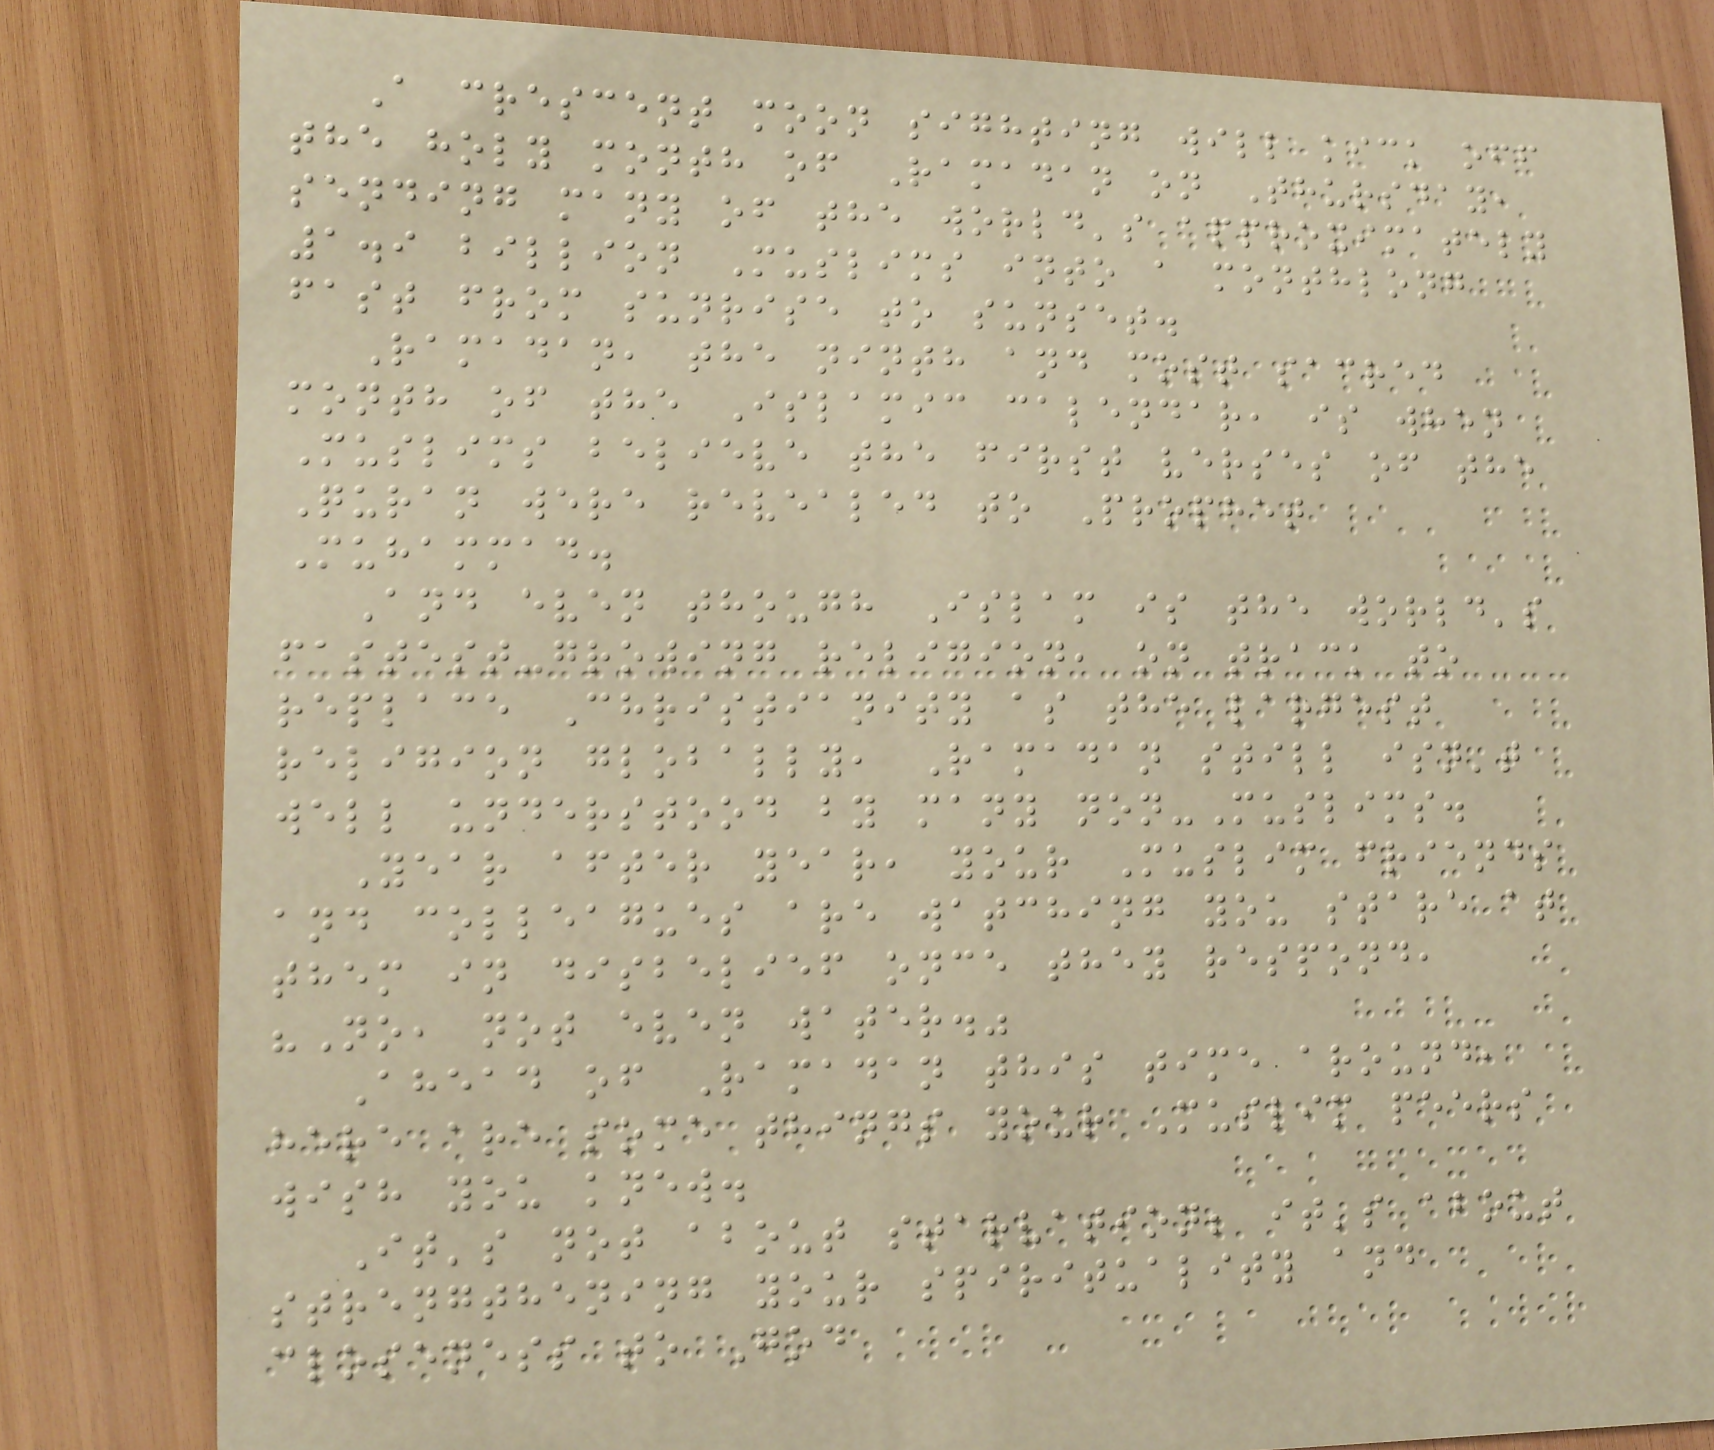A crescent moon sighting will kick off
the holy month of Ramadan on Thursday,
sending many of the world's approximately
1.9 billion Muslims into a monthlong
fast from sunrise to sunset.
Ramadan, the ninth and most sacred
month of the Islamic calendar, is when
Muslims believe the first verses of the
Quran were revealed to Prophet
Muhammad.
And even though Islam is the world's
fastest-growing religion, on track to
replace Christianity as the largest
religion globally, Ramadan still isn't
well understood by many non-Muslims.
Year after year, your Muslim friends
and colleagues are watching you stare at
them in disbelief once they respond,
"No, not even water."
Ahead of Ramadan this time around,
here are some things your Muslim peers
wish you knew.
It's not about starvation; it's about
strengthening your spirituality and
closeness to God
